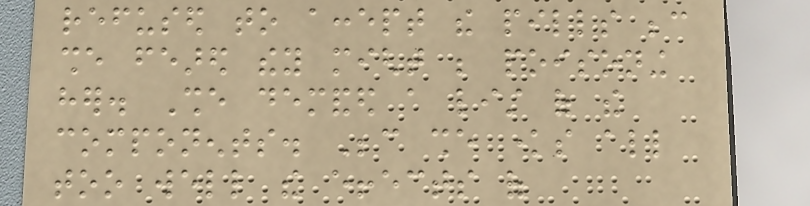refused to accept the pills because
she feared they might be poisoning
her. She demanded a list of the
components. Because she knows all
too well the effects of
